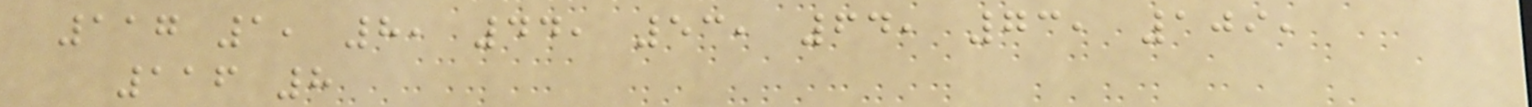117 1, 8, 44, 53, 64, 73, 109,
116 8
